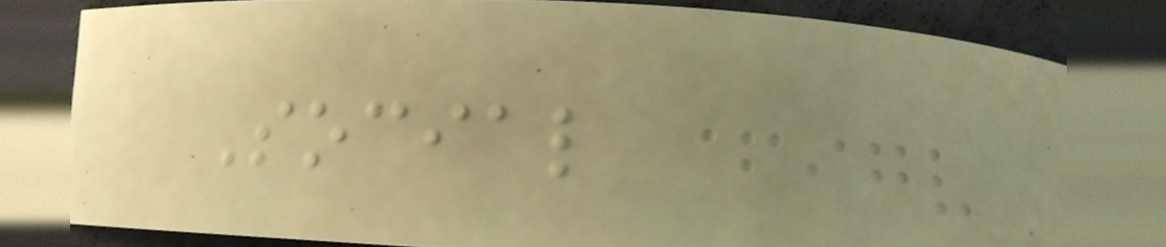Social
